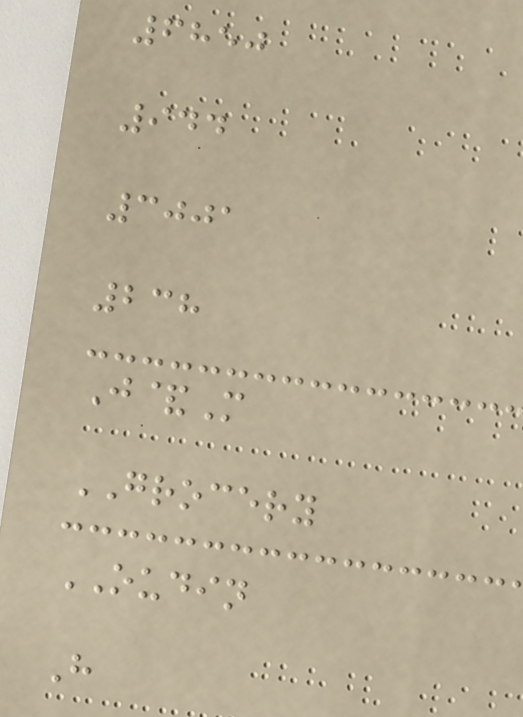6850
944
3001
238
J&M
GROCERY
OUDIN
H
